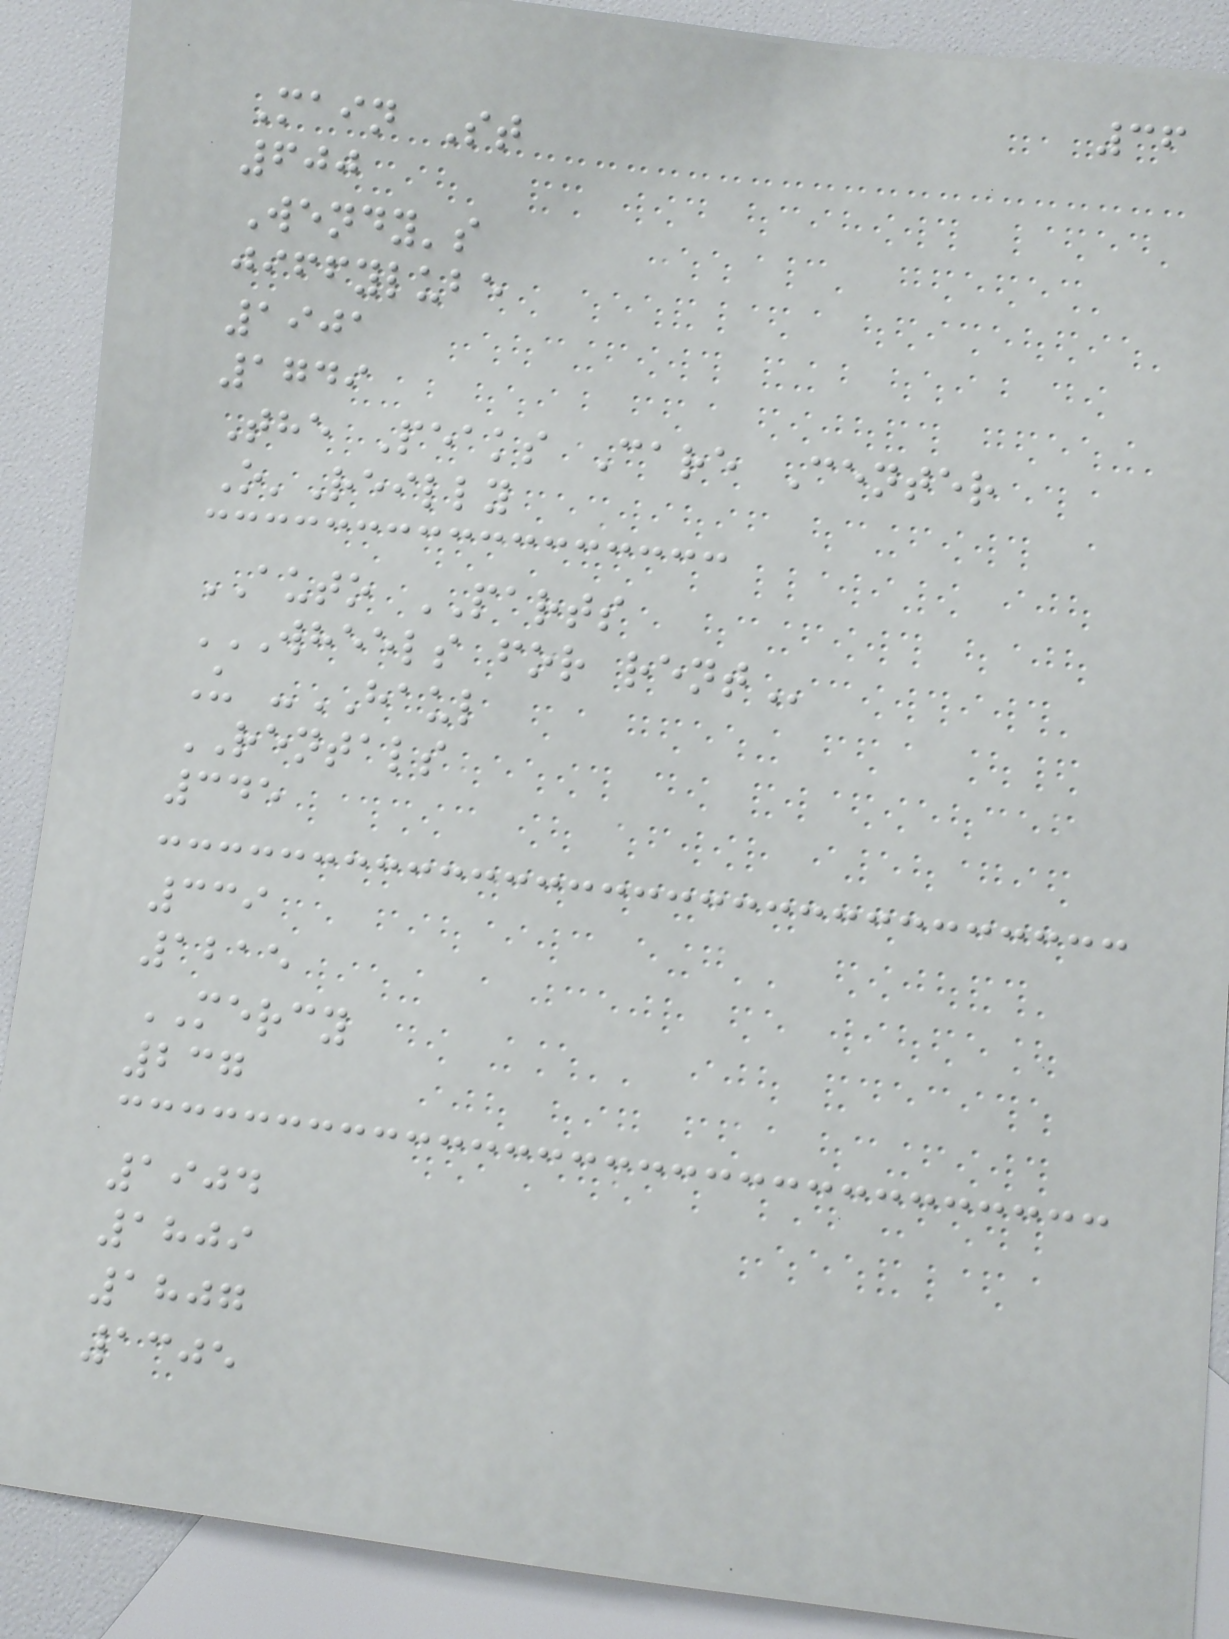36
Main St
600
Wendy's
jiffylube
1901
1749
The Peaks Care Center
O'Reilly
AUTO PARTS
WHEELS FOR RENT
U -HAUL
RENTALS
345
339
1215
MERCY
237
1904
1809
1807
1305
